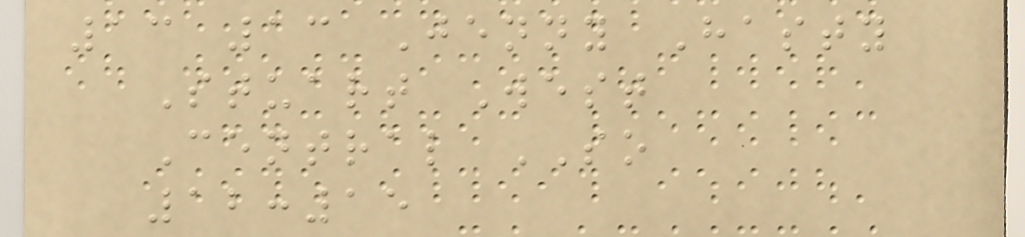13 13 Jenny Hasty
Stuart West
Central SO
12:15
